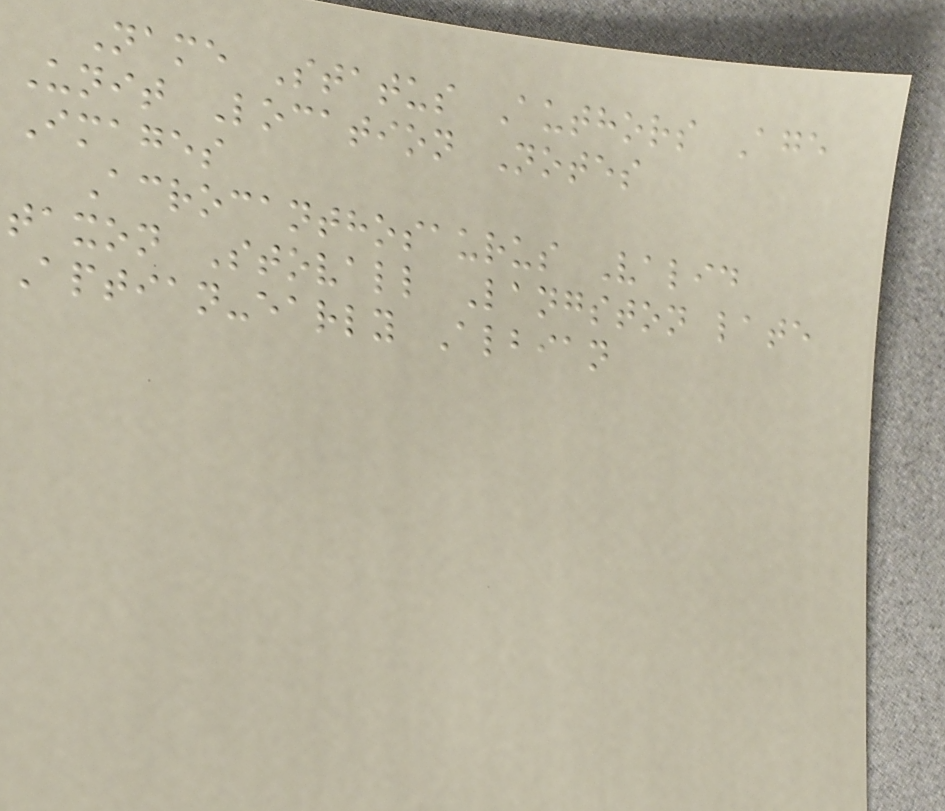Name Status Authors Age
Unit Location Notes
Images
Acrocanthosaurus Valid
taxon Stovall Langston late
Aptian-early Albian
